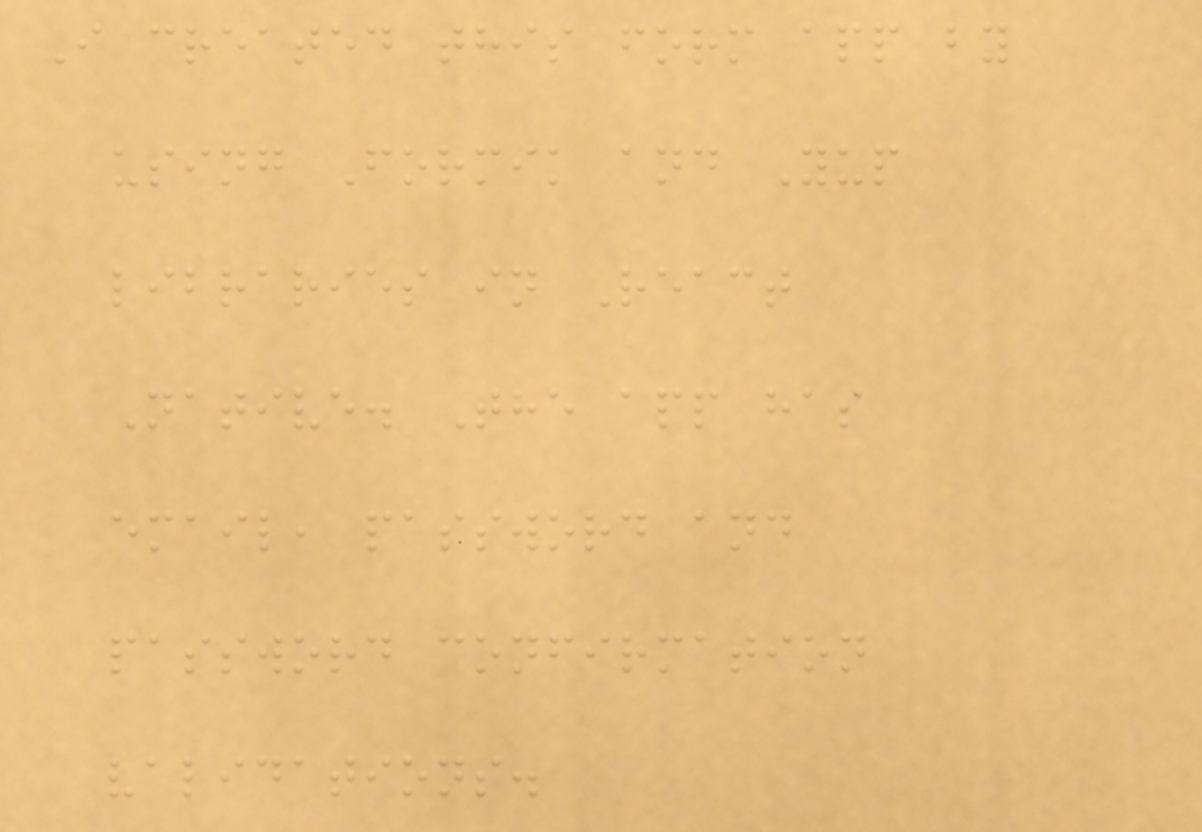I created this form app by
using Formik and Yup
libraries in React
Native. The app has
email, password and
password confirmation
validations.
